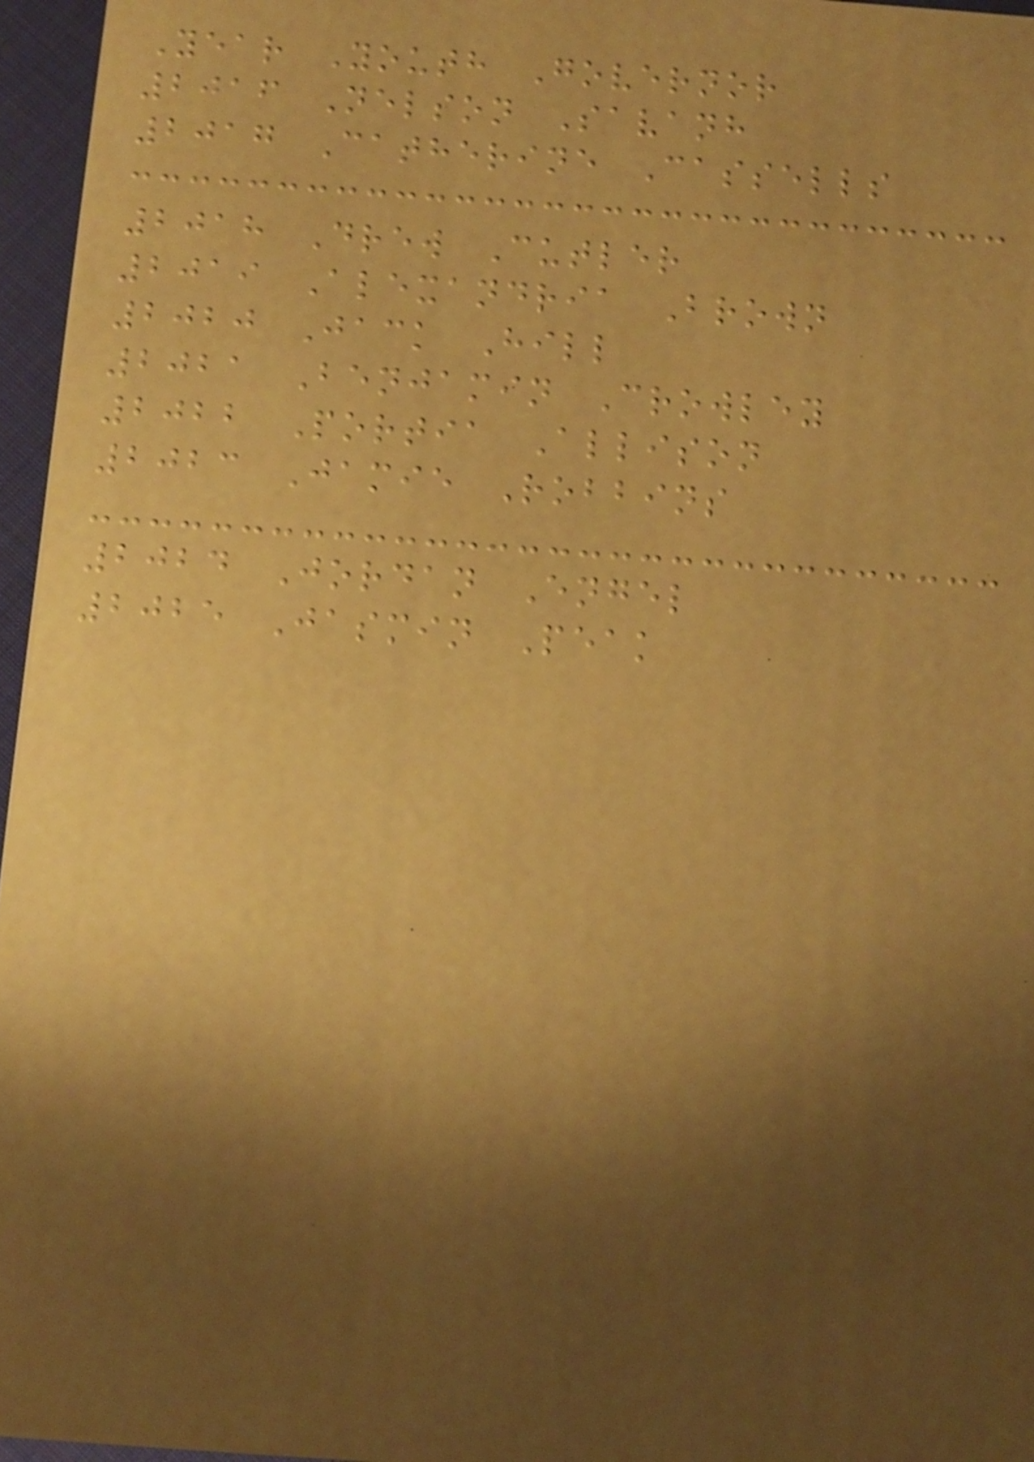Year Youth Governor
2016 Nelson Savanh
2017 Catherine Cassells
2018 Drew Cutler
2019 Alexandria Brown
2020 Jack Hill
2021 Benjamin Crowley
2022 Portia Allison
2023 Jamie Robbins
2024 Jordan Engel
2025 Jasmin Peak
